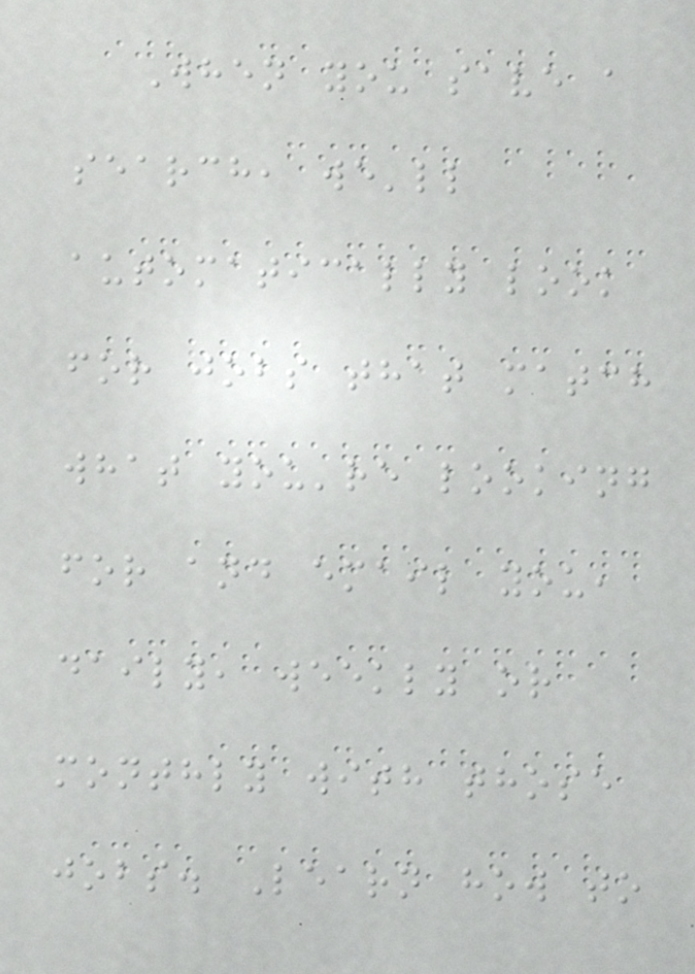When you save a
search, we'll
automatically look
for jobs that match
what you're looking
for and email you,
daily, weekly or
monthly with those
jobs. Learn how to
